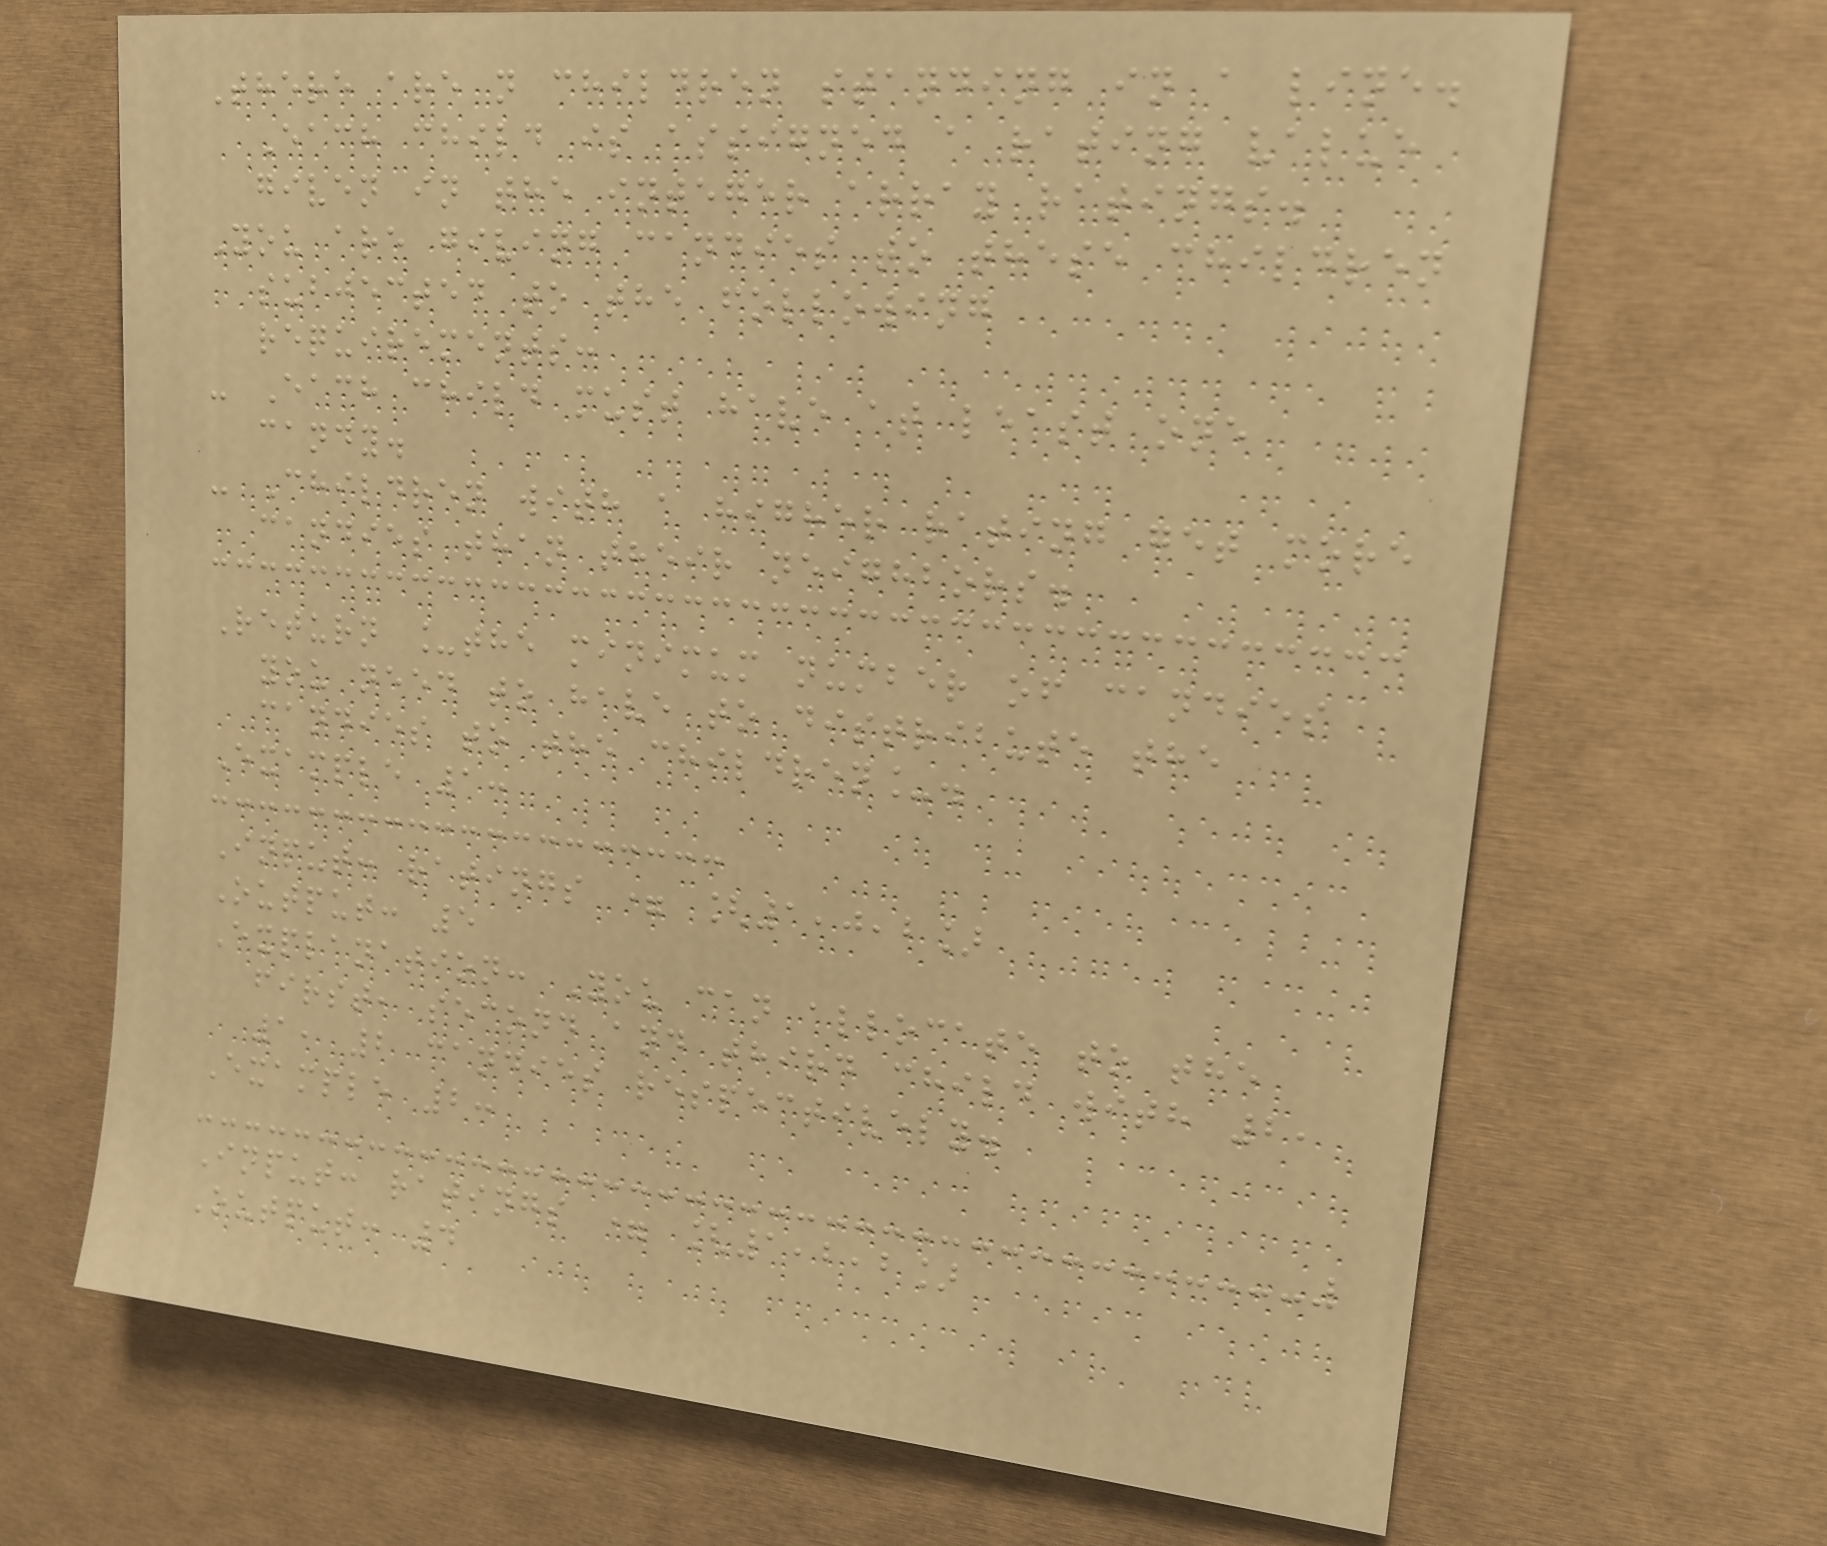There are n children standing in a line.
Each child is assigned a rating value
given in the integer array ratings.
You are giving candies to these children
subjected to the following
requirements:
- Each child must have at least one
candy.
- Children with a higher rating get more
candies than their neighbors.
Return _the minimum number of candies
you need to have to distribute the
candies to the children_.
Example 1:
Input: ratings = [1,0,2]
Output: 5
Explanation: You can allocate to the
first, second and third child with 2,
1, 2 candies respectively.
Example 2:
Input: ratings = [1,2,2]
Output: 4
